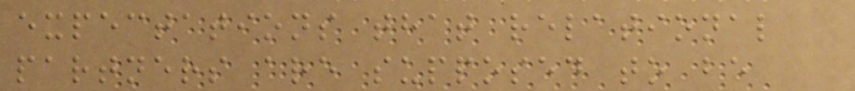expectations that relational
partners are supposed to be
